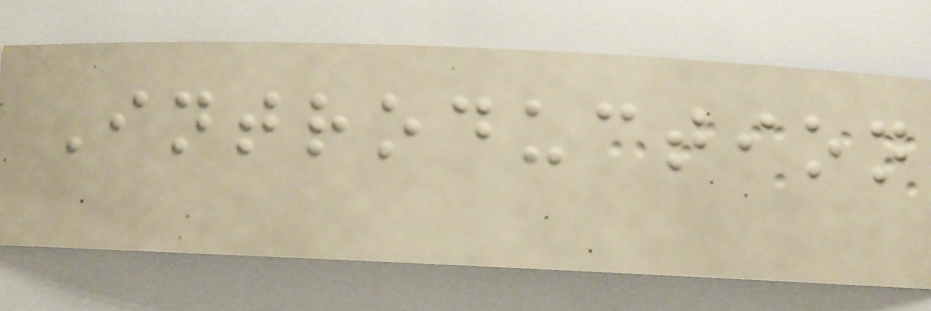Introduction
